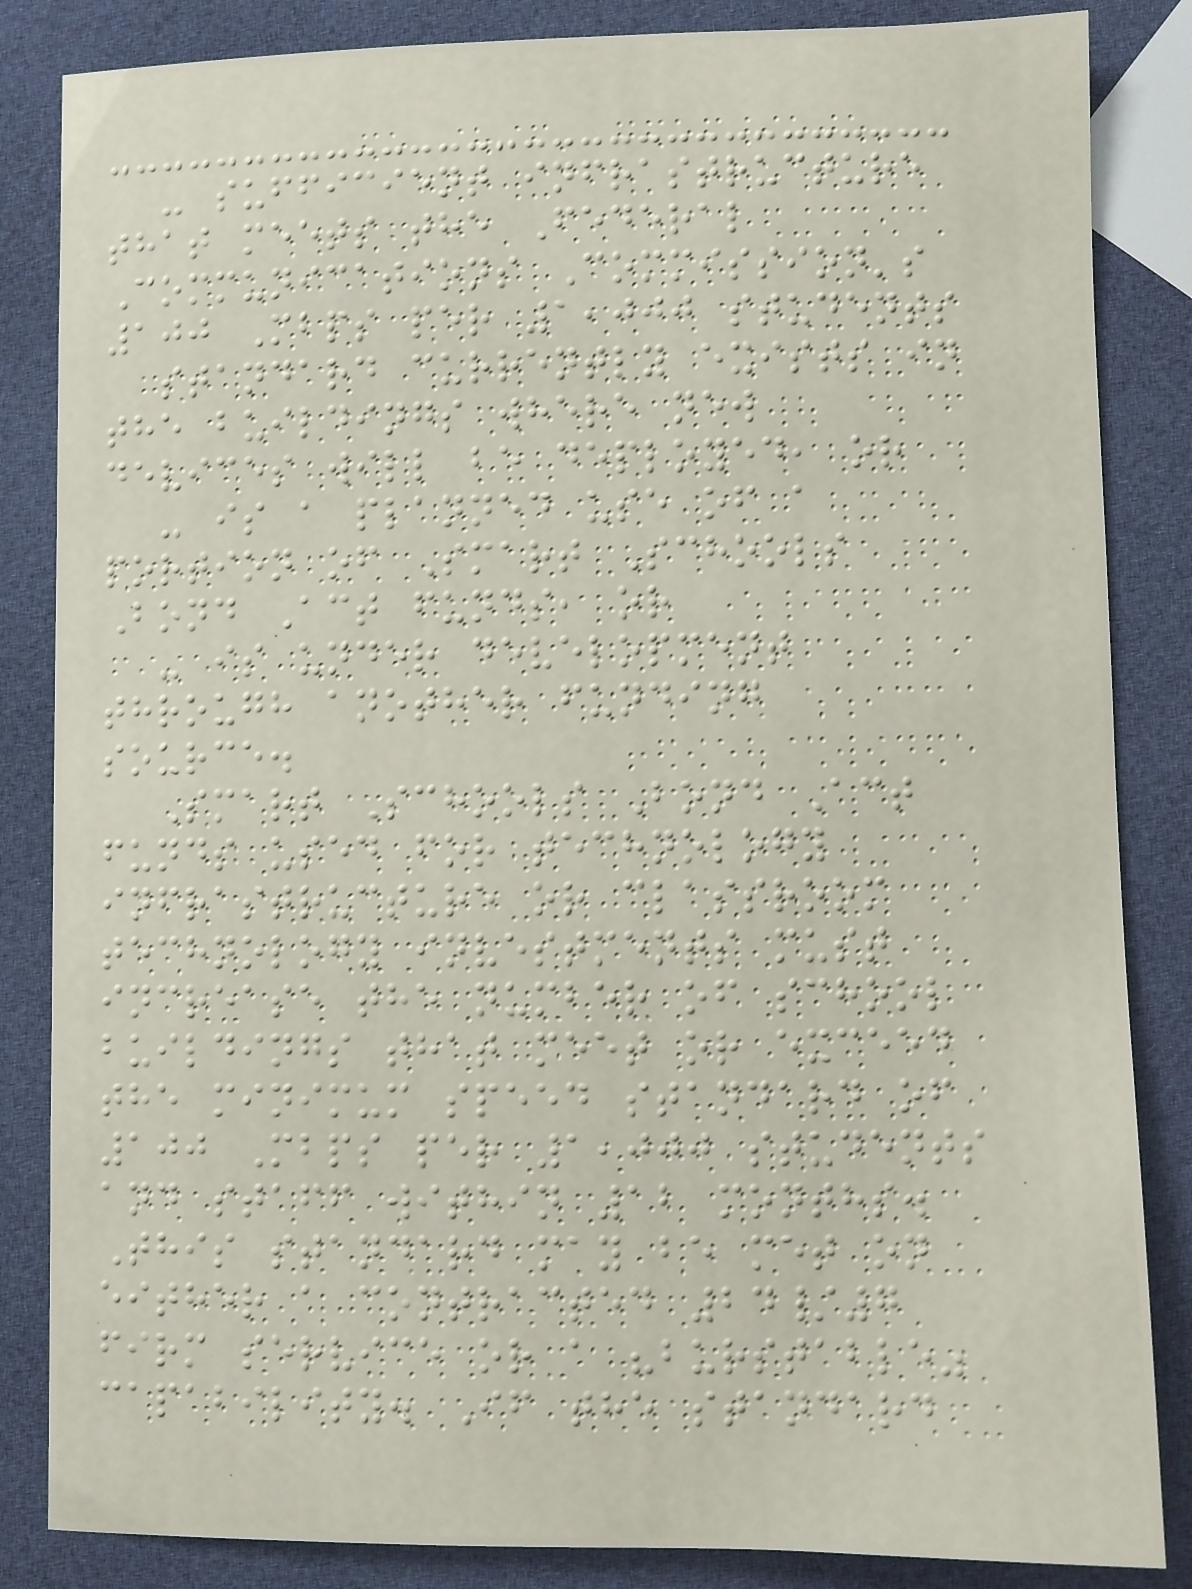- sufficient infrastructure
that meets the Federal
Communications Commission's
100 Mbps per 1,000 students
standard currently exists in
the buildings where new
devices will be deployed, or
- is a planned use of a
portion of Smart Schools
Bond Act funds, or
- is under development
through another funding
source.
Smart Schools Bond Act
funds used for technology
infrastructure or classroom
technology investments must
increase the number of school
buildings that meet or exceed
the minimum speed standard of
100 Mbps per 1,000 students
and staff within 12 months.
This standard may be met on
either a contracted 24/7
firm service or a "burstable"
capability. If the standard
